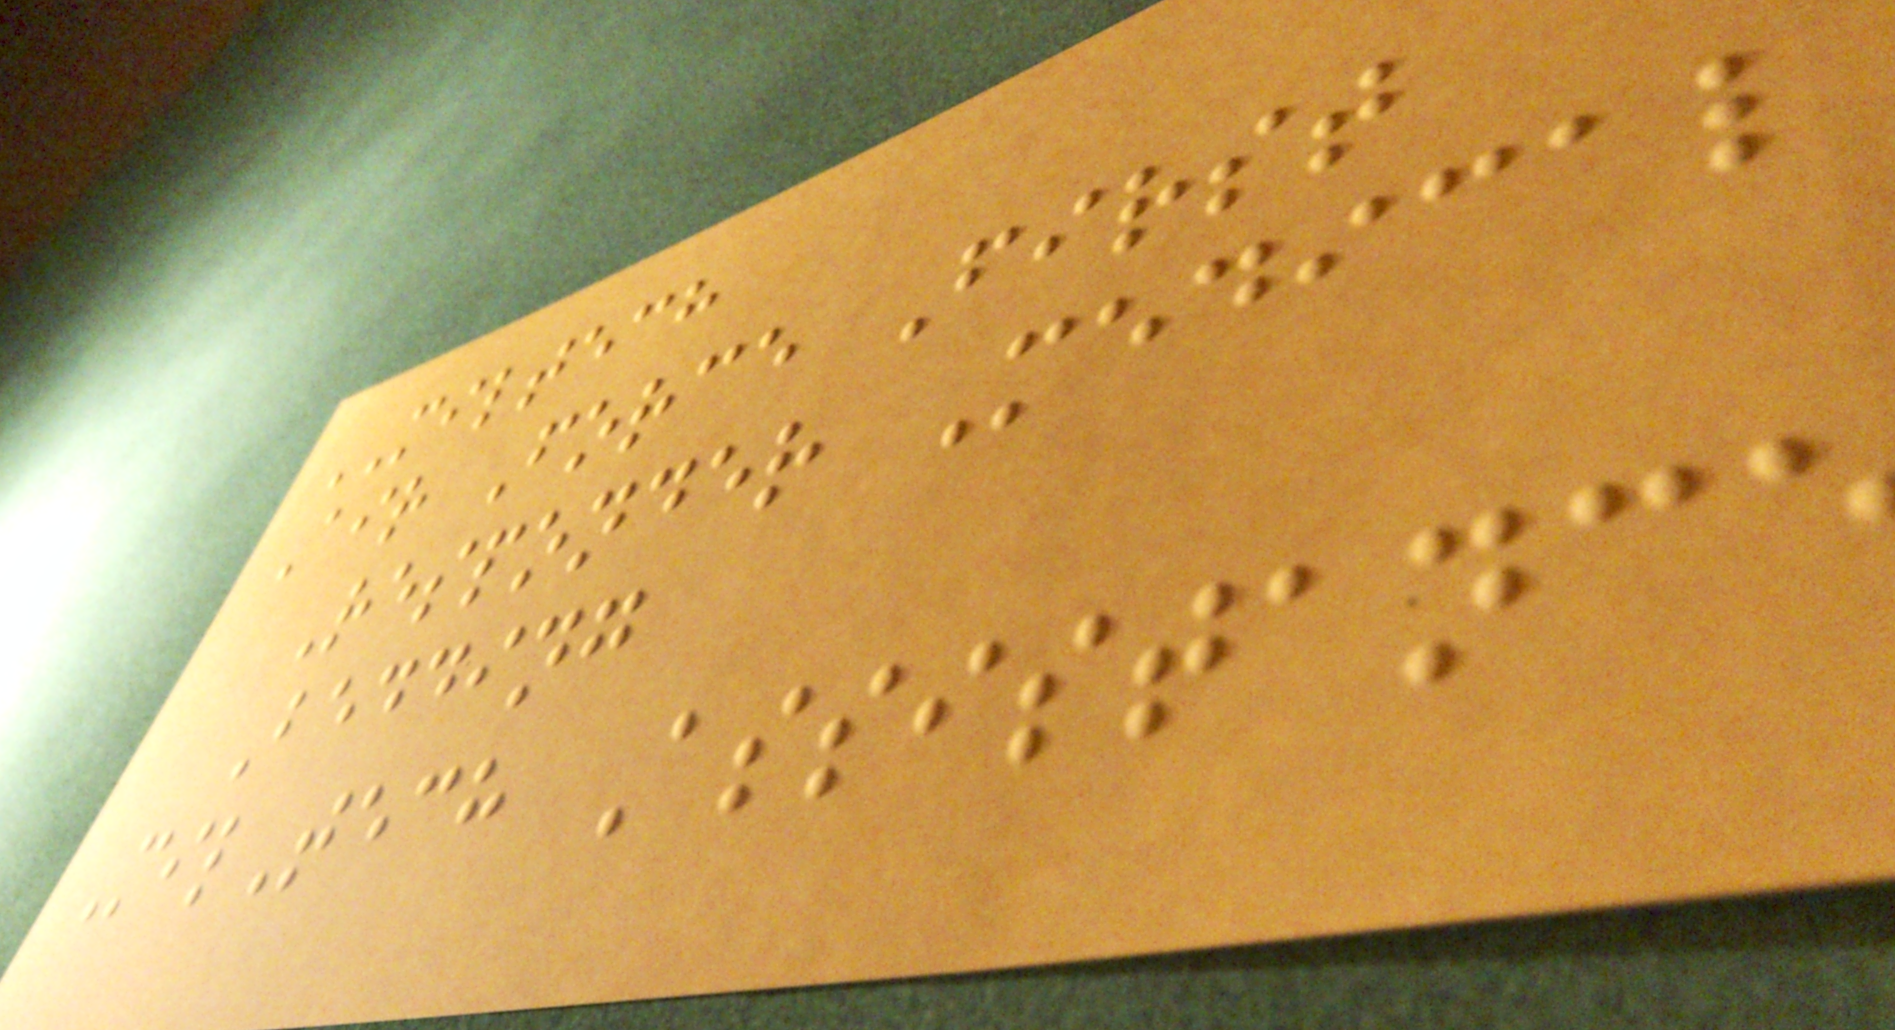MILTECH
Air Force First
Responder Medical
Bedding
MilTech Assistance
